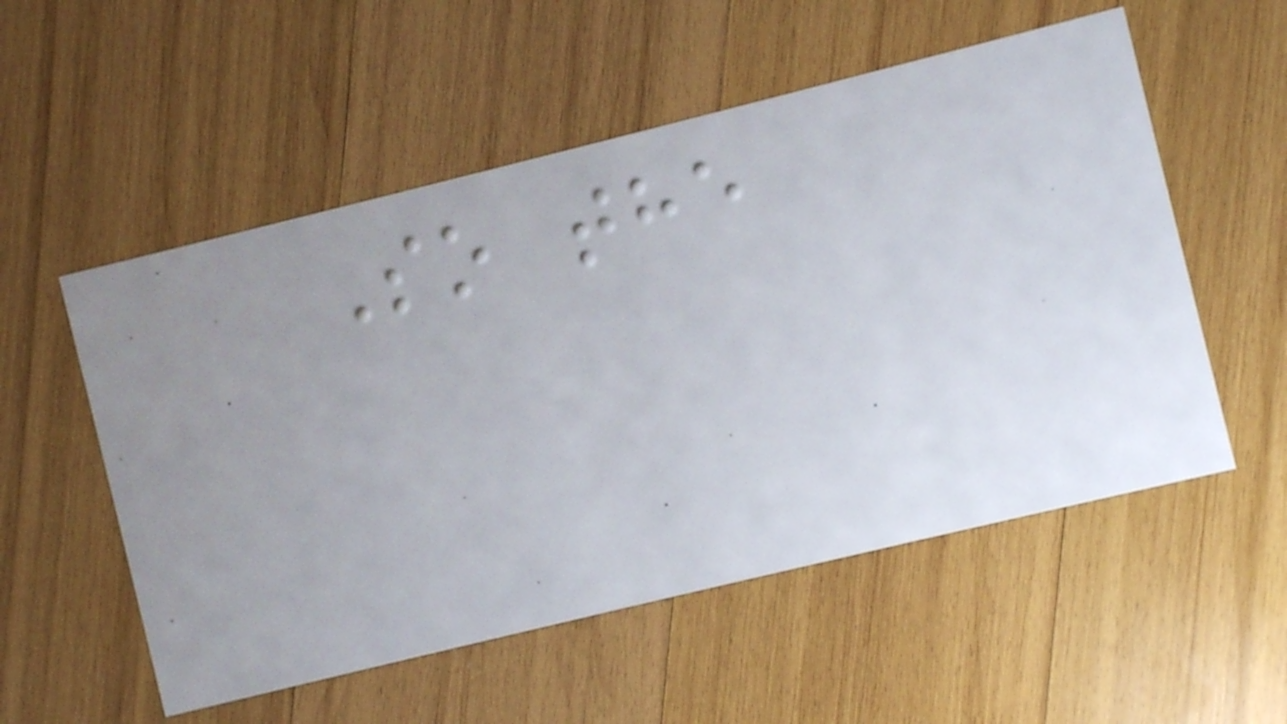So the
